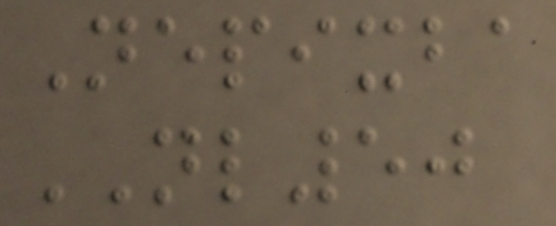Nepixba
NL50
